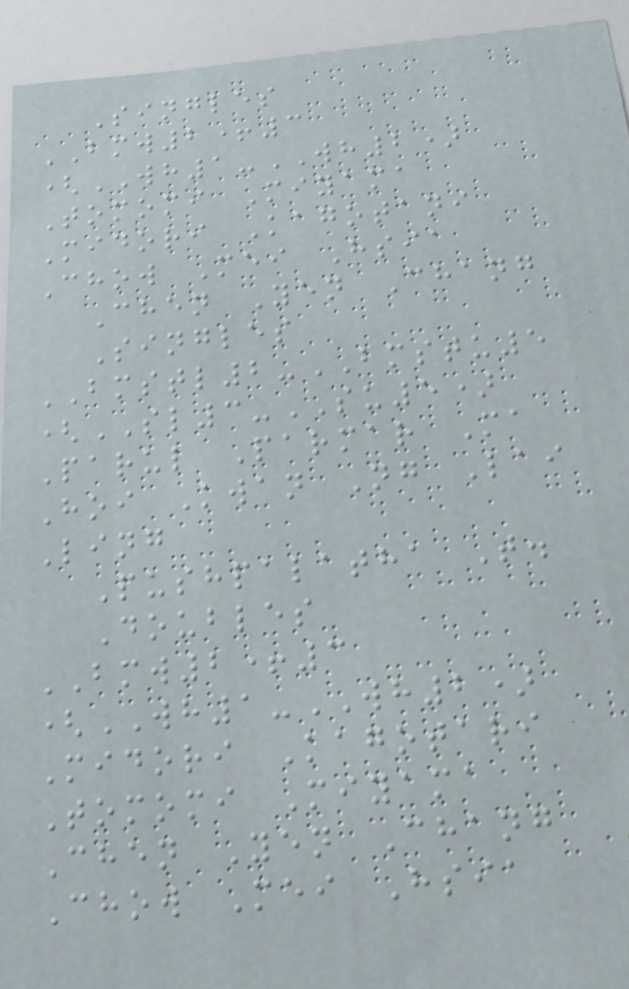Singles
BMW2+3
(WH1-WH2)
Tomomi Miyama
Midori Kagotani
Chow Mei Hsia
Chen Yen Chang
Singles
BMSTL2-BMSTU5
(SL3-SU5)
Parul Parmar Ma
Hoi Kwan Ng Lai
Ling
Pushpalatha T.
Doubles
BMW2+3
(WH1-WH2)
Midori Kagotari
Tomomi Miyama
Chen Yen Chang
Chow Mei Hsia
